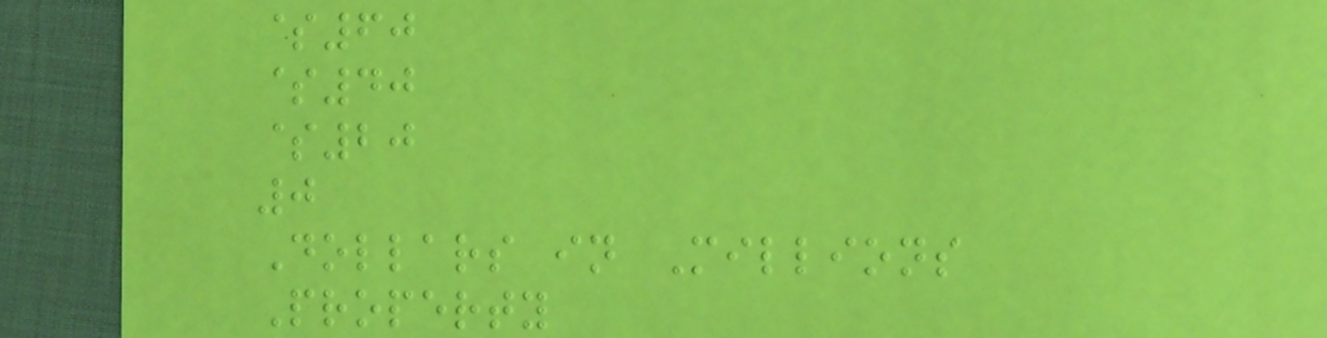$60
$40
$20
0
Dollars in Millions
Property
